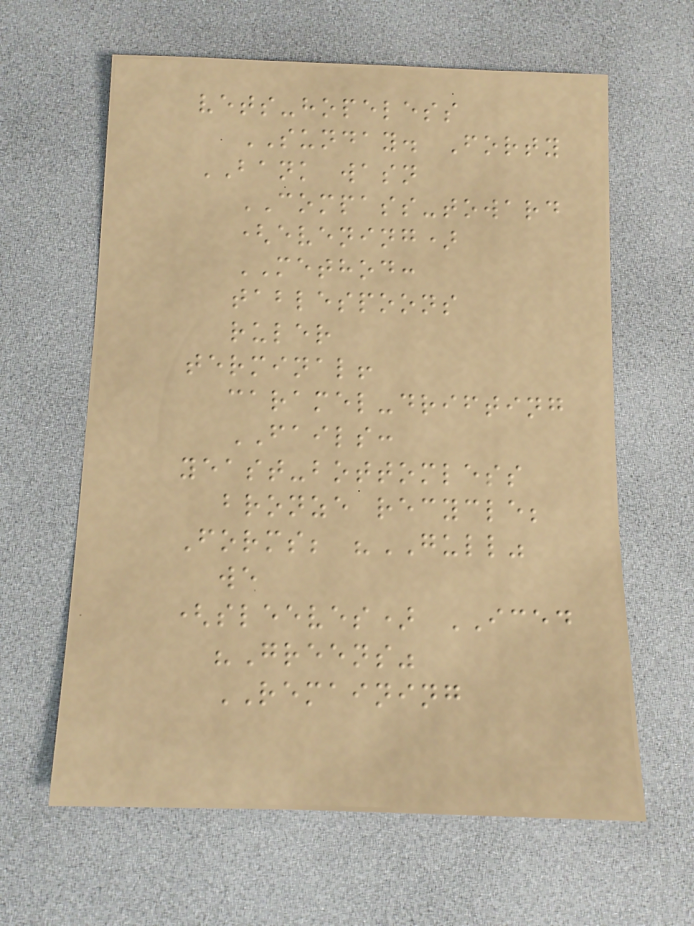vets-hopeless
SUNDAY. Forty
BANK wasn
COMPASS-toward
(evening)
METHOD:
tablespoons
ruler
terminal!
caramel-drifting
FAILS:
yeast-bottomless
bronze recycle;
Forms; "GULL"
we
(sleeves) ICED
"Greens"
REMAINING
